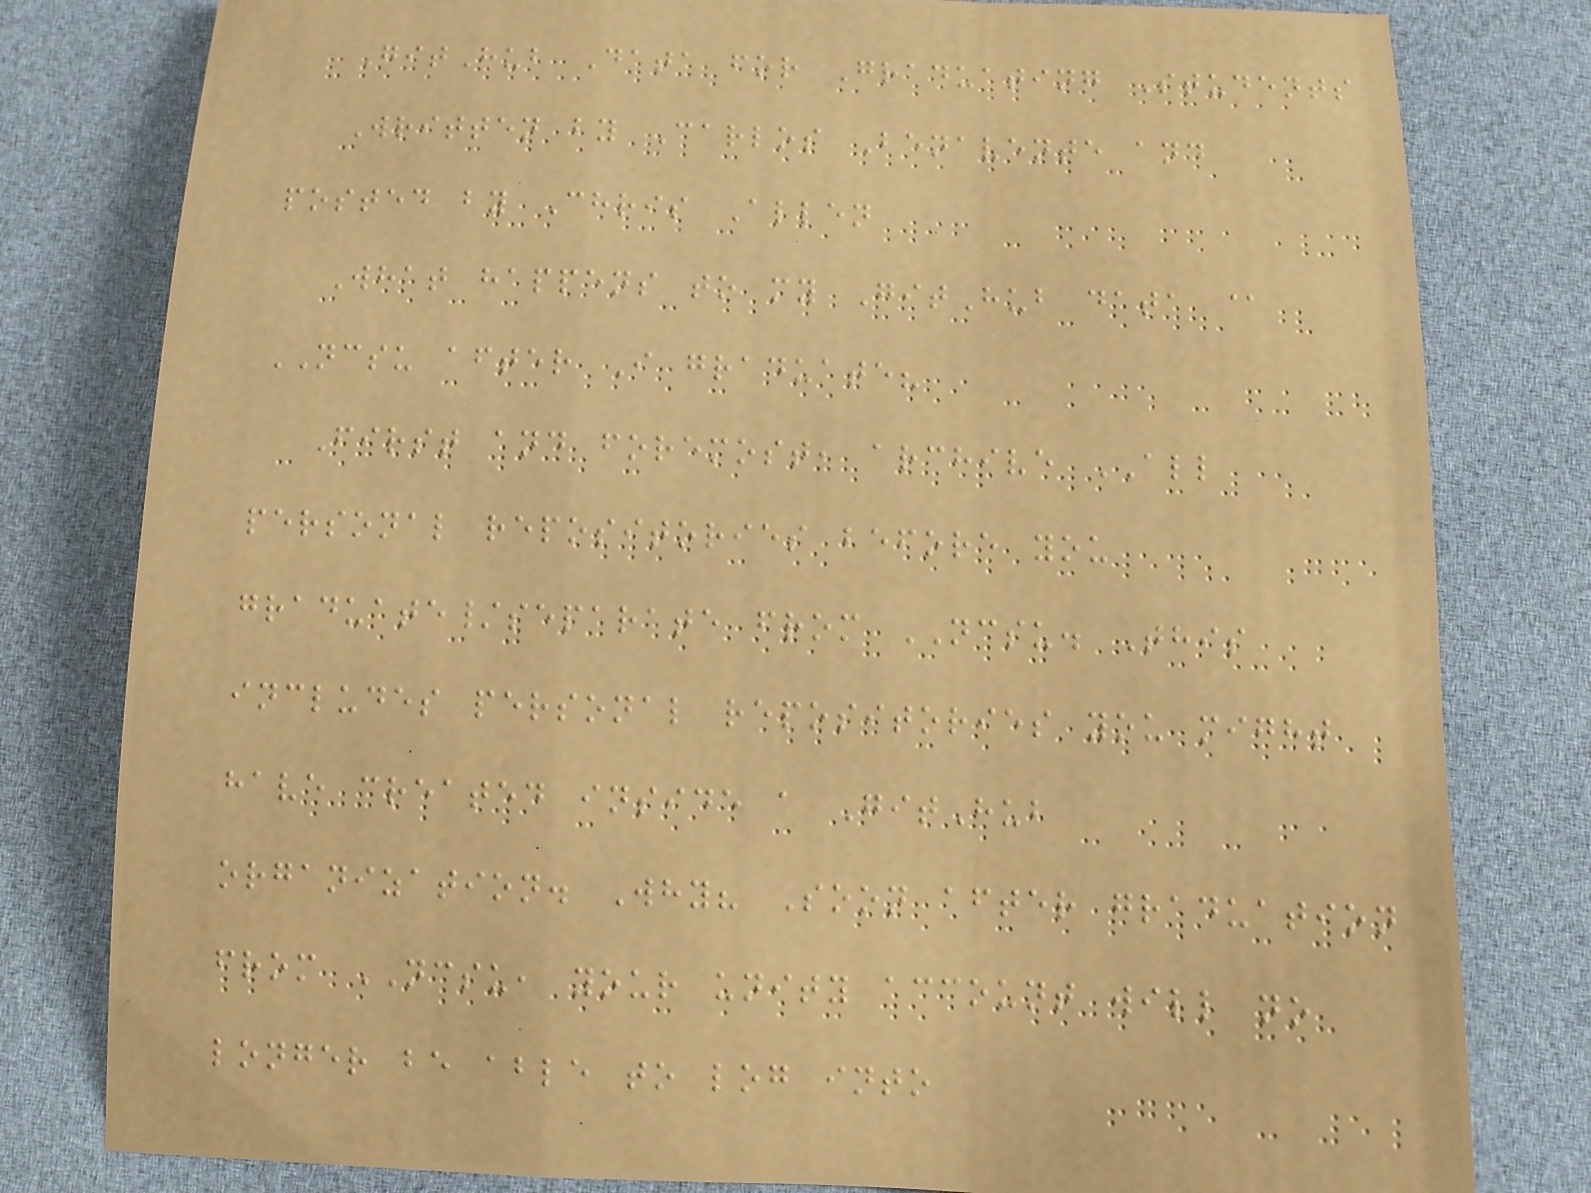GitHub Data for Graduating Students
Written by Carlos Benavente and
posted by Chris Allen
What happens to my GitHub data @
NCSU after I graduate?
First and foremost, archive ALL
personal repositories before you
graduate/separate from NCSU. This
includes personal repositories you might
have created inside a GitHub
organization. Why? Soon after graduation
from NCSU, your unity account will no
longer be able to log into
